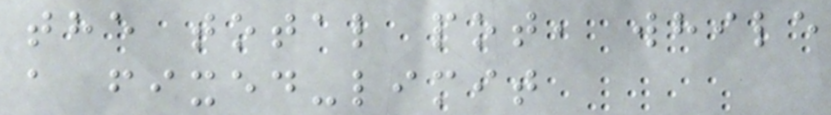the total pot, while
a fixed-limit
